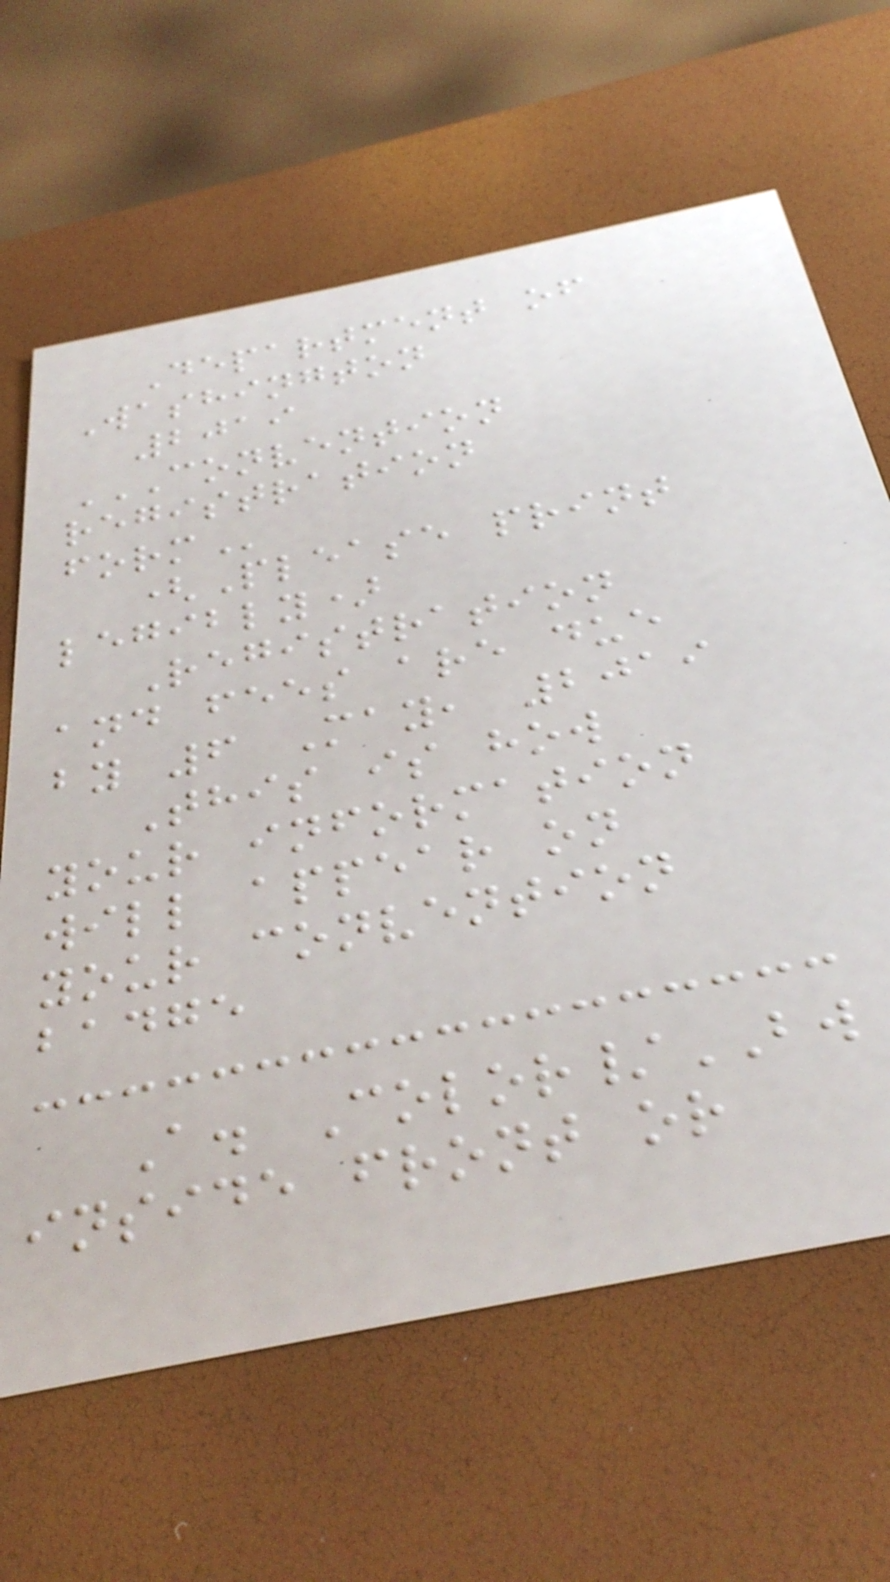Department of
Washington
2019
CONVENTION
REGISTRATION
FORM
(Please print
legibly)
Registration
and fees are due
by 6 May, 2019
This is how
your information
will appear on
your convention
badge
A. Color/BW
inside front or
